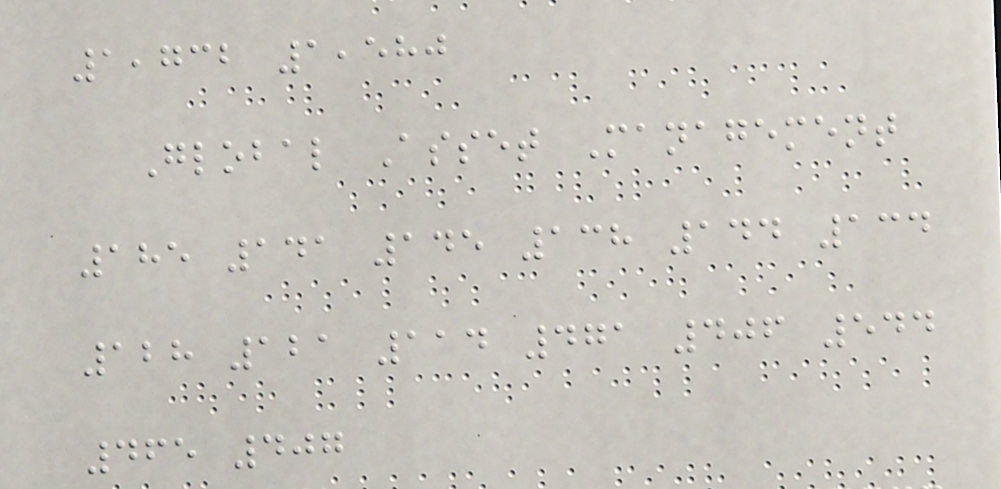1,732 1,580
Global Asset Management
185 141 145 138 144 134
128 121 114 471 406 544
465 407
